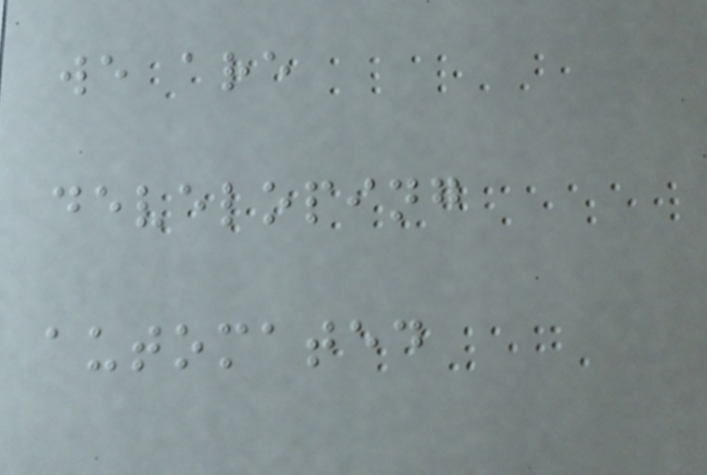we are
developing
automated
